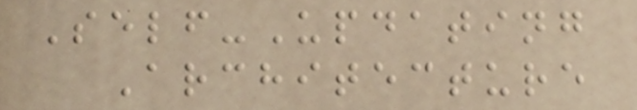Self-Updating
Architecture
